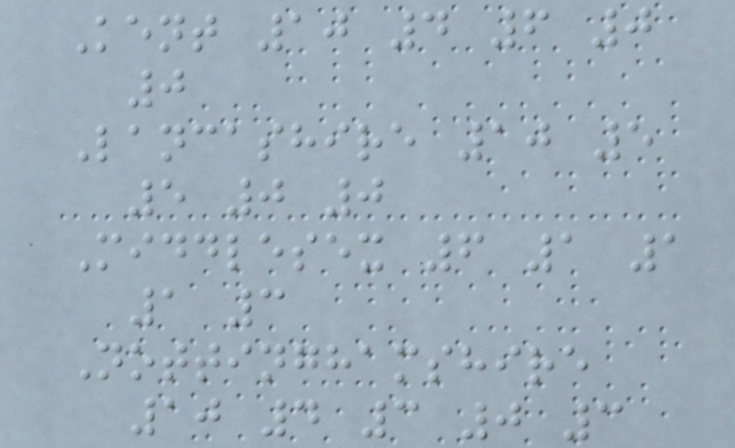Kent 10 4 6 0
0
Lancashire 10 5
5 0 0
Middlesex 6 1 1
1 3
Nottinghamshire
10 4 3 0 3
